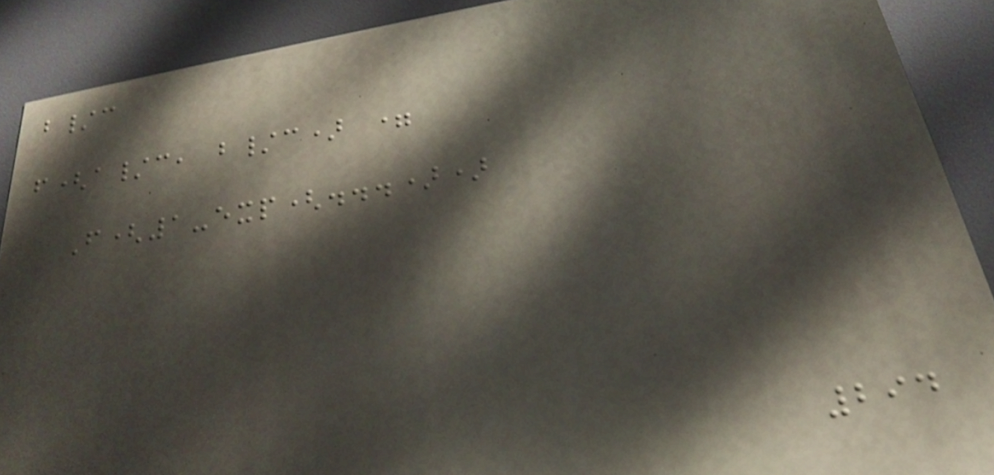b/c
f(a/c, b/c) =
F(1-exp(...))
294
